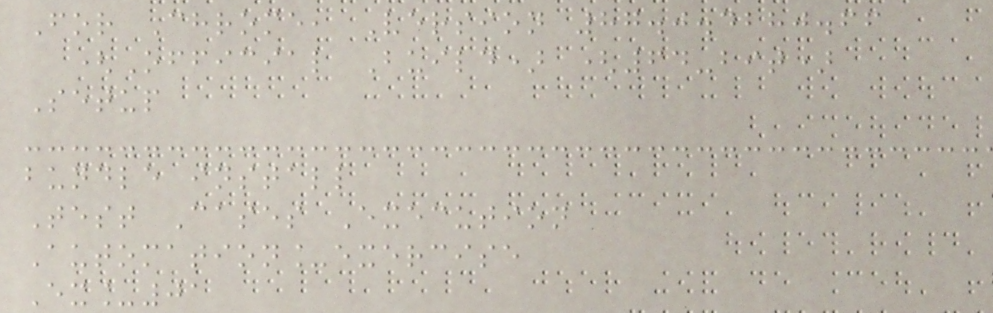For Chrome, Version 87.0.4280.66
(Official Build) (64-bit)
Setup
bundle install
Test Cases Execution
Automation_exercise
Ex_01
